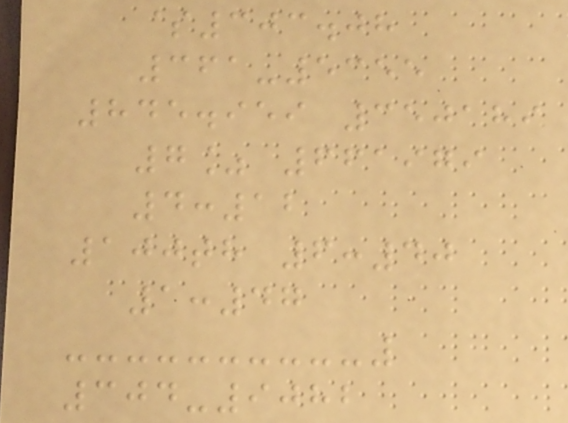$303.08
361-5355
845.959 350189
7% 661979
4:12
100th 6:40
1:47
304-9082
